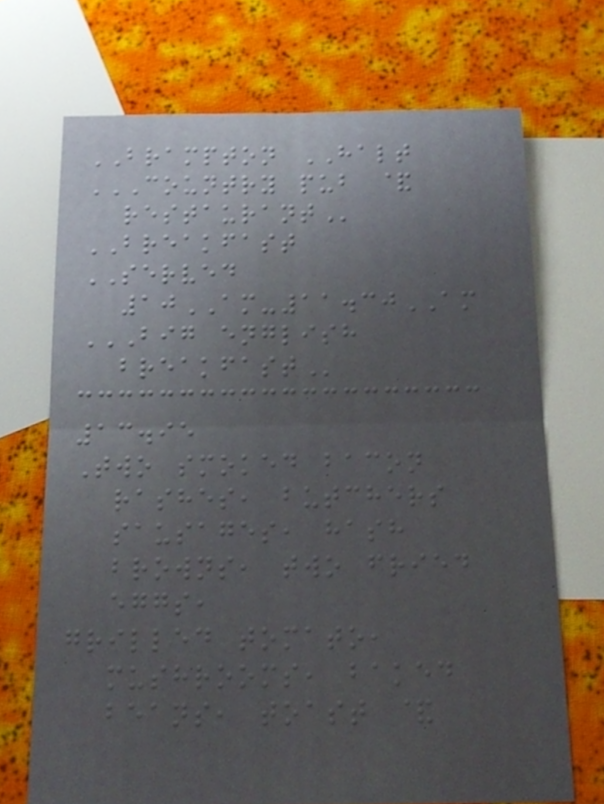BRAMPTON HALT
COUNTRY PUB &
RESTAURANT
BREAKFAST
SERVED
10AM-11.30AM
BIG ENGLISH
BREAKFAST
13.95
Two smoked bacon
rashes, butchers
sausages, hash
browns, two fried
eggs,
grilled tomato,
mushrooms, baked
beans, toast &
